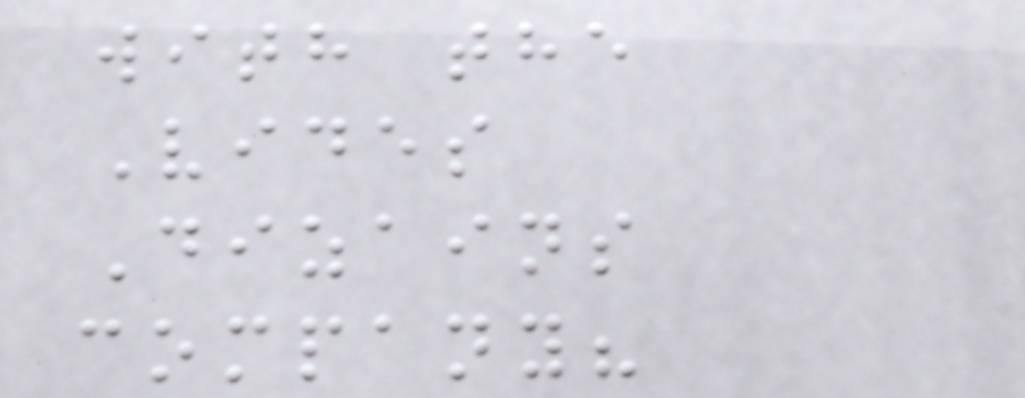with the
Vides
Dizains
company?
